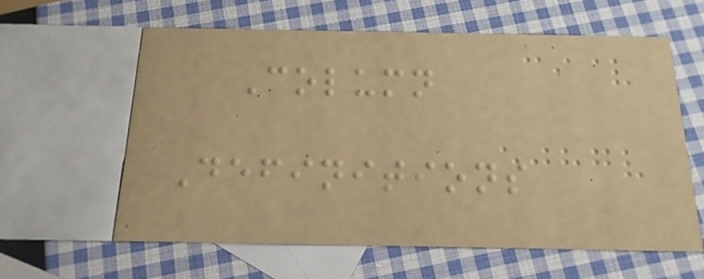Column
Definitions
